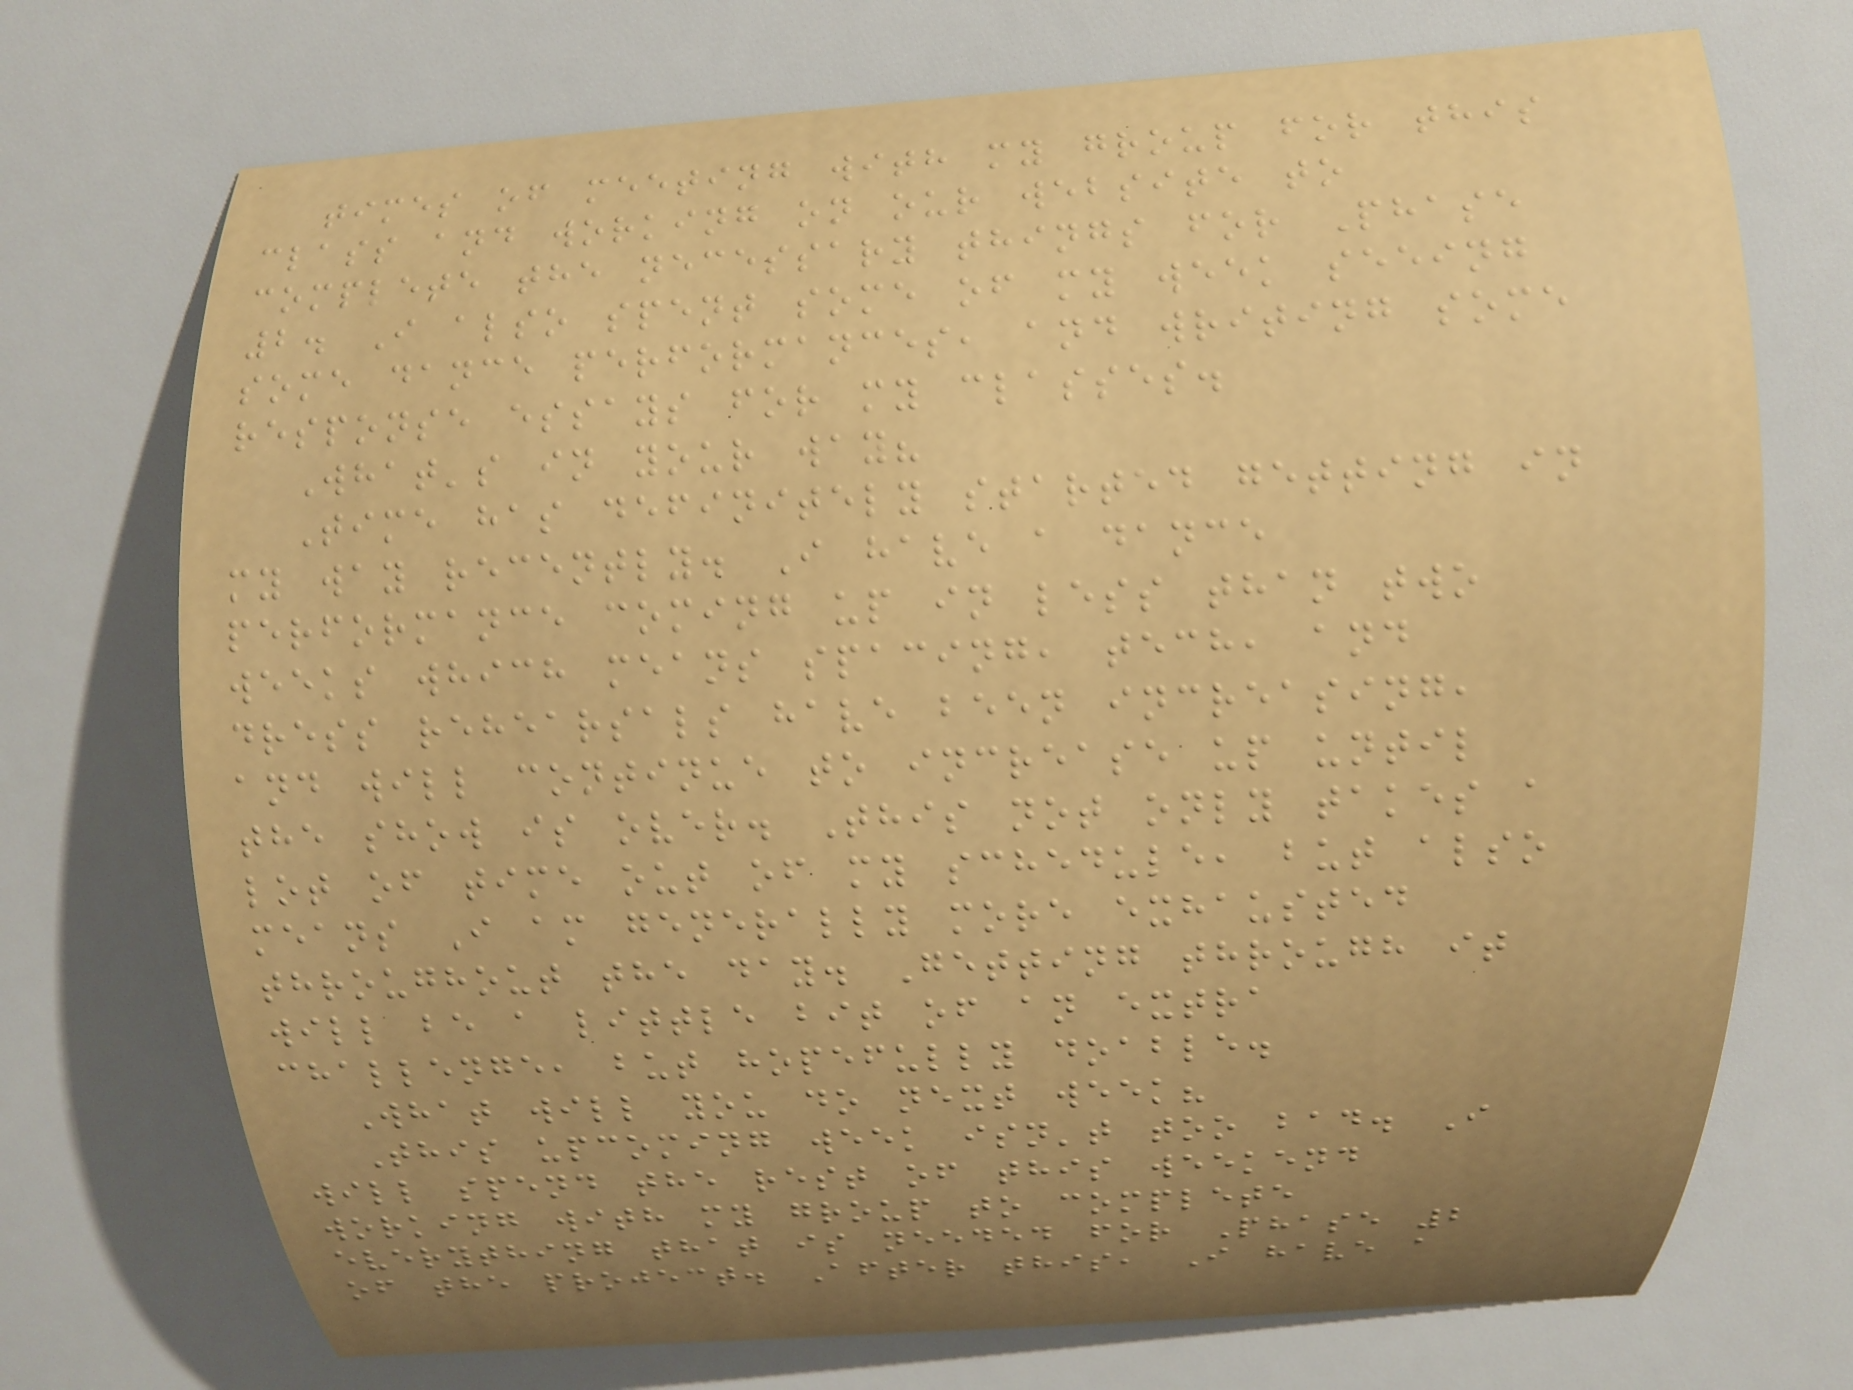times of meeting with my group for this
class and working on our website to
complete the necessary things for Phase
2. I also spent some of my week seeing
some dance performances, and writing some
response essays for my classes.
What's in your way?
Time has definitely started getting in
my way recently. I have a dance
performance coming up in less than two
weeks which means spacing, tech, and
dress rehearsals have been increasing,
and will continue to increase up until
the show is over. This not only takes a
lot of time out of my schedule, but also
means I am generally more exhausted
throughout the day. Getting through it
will be a little bit of an extra
challenge, but hopefully doable.
What will you do next week?
This upcoming week isn't too bad. I
will spend the rest of this weekend
working with my group to complete
everything that is needed for Phase 2
of the project. After this, I have a
